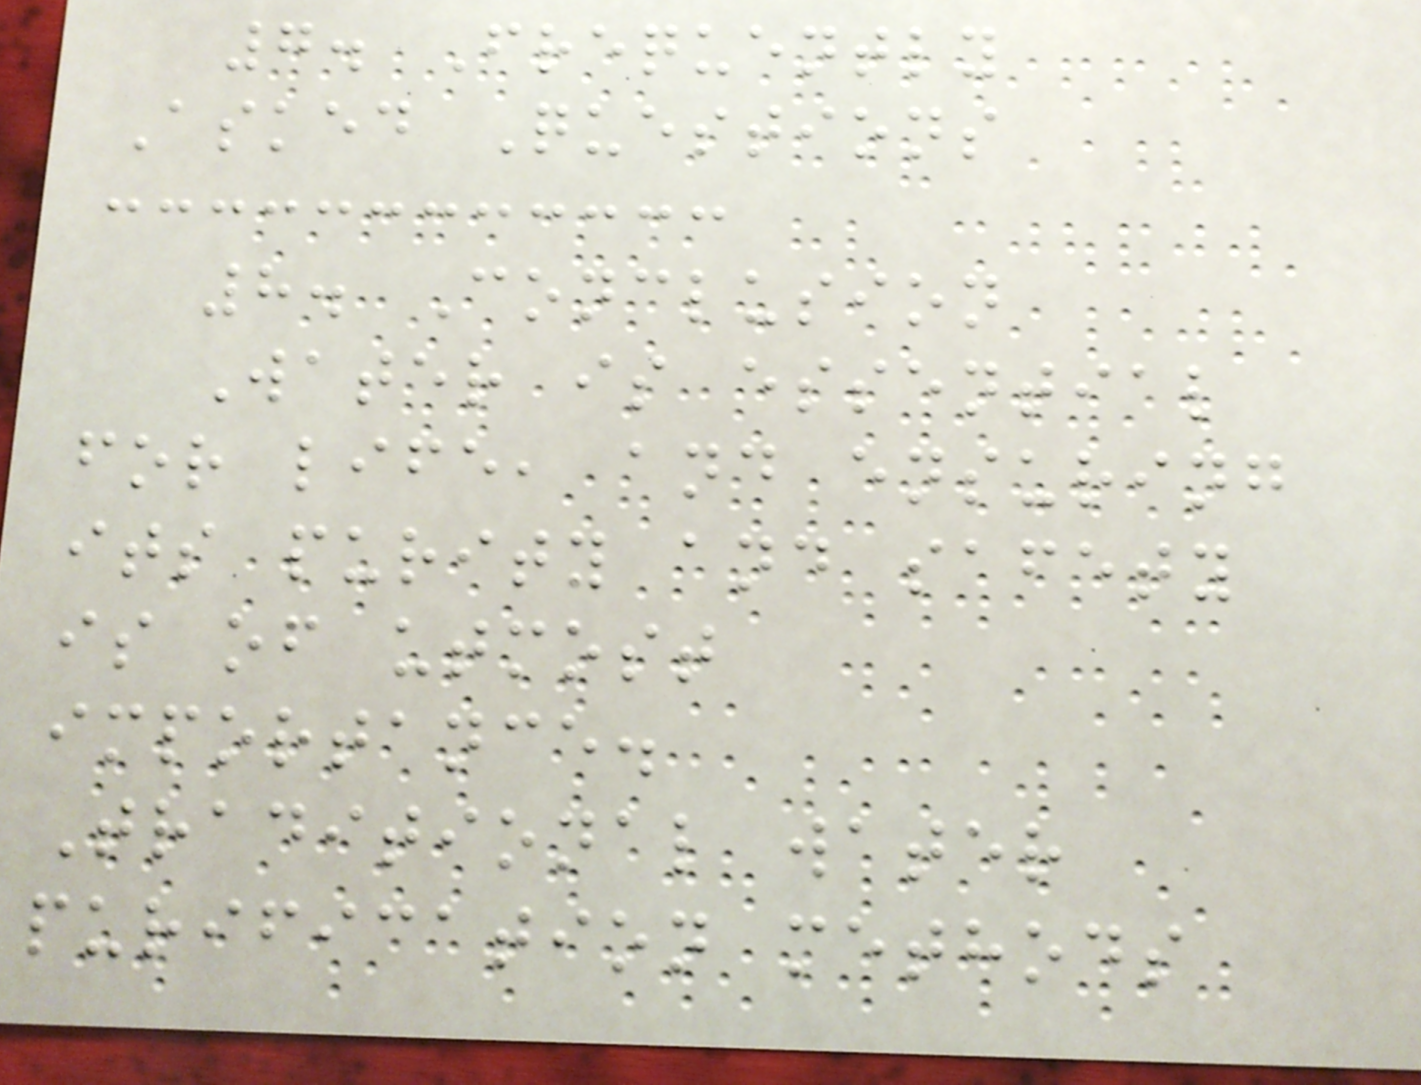7. Frequently
Asked Questions
8. Conclusion
Water is essential
for life, and ensuring
its purity and safety
is of utmost
importance.
Traditional water
purification methods
